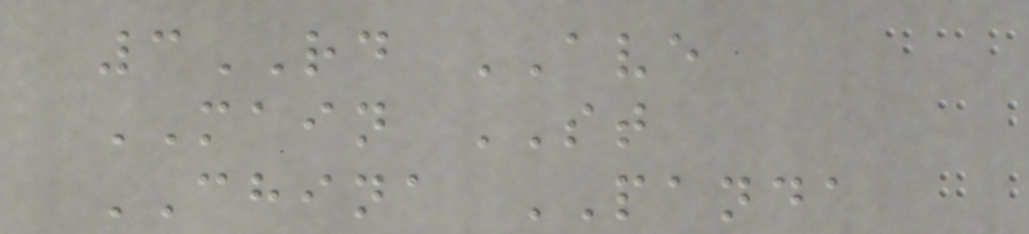3RD AVE
MAIN ST
CHINA PANDA
